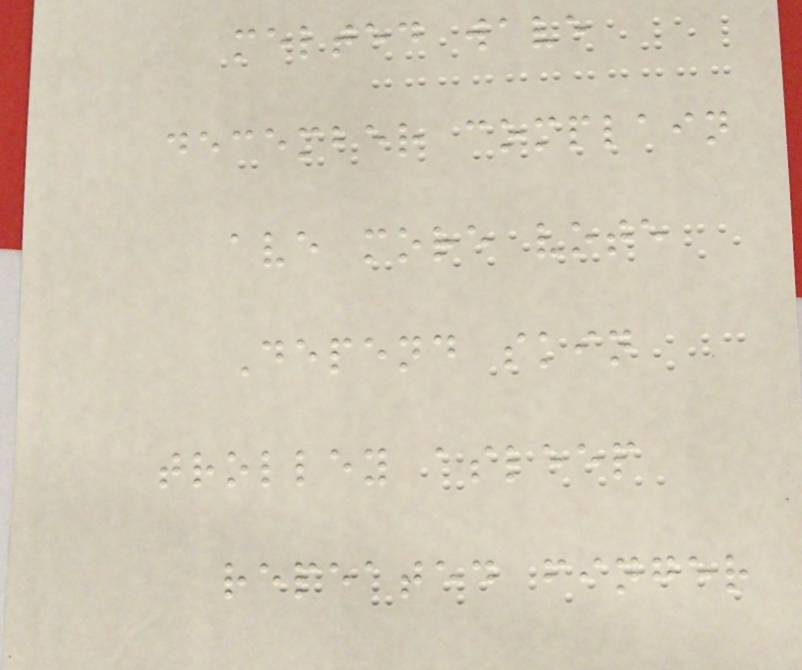melted wave
december complain
ave more vote
Depend skin
trolley asleep
repeated finger
